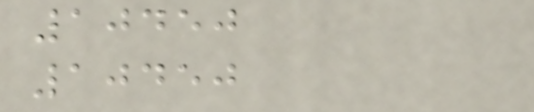10450
10450
